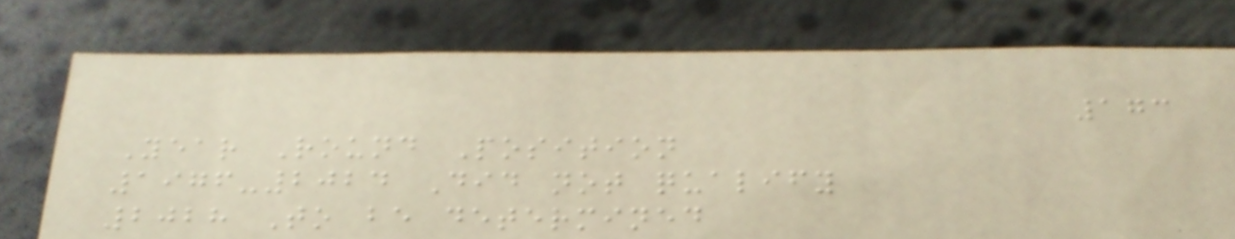173
Year Round Position
1976-2024 Did not qualify
2028 To be determined
